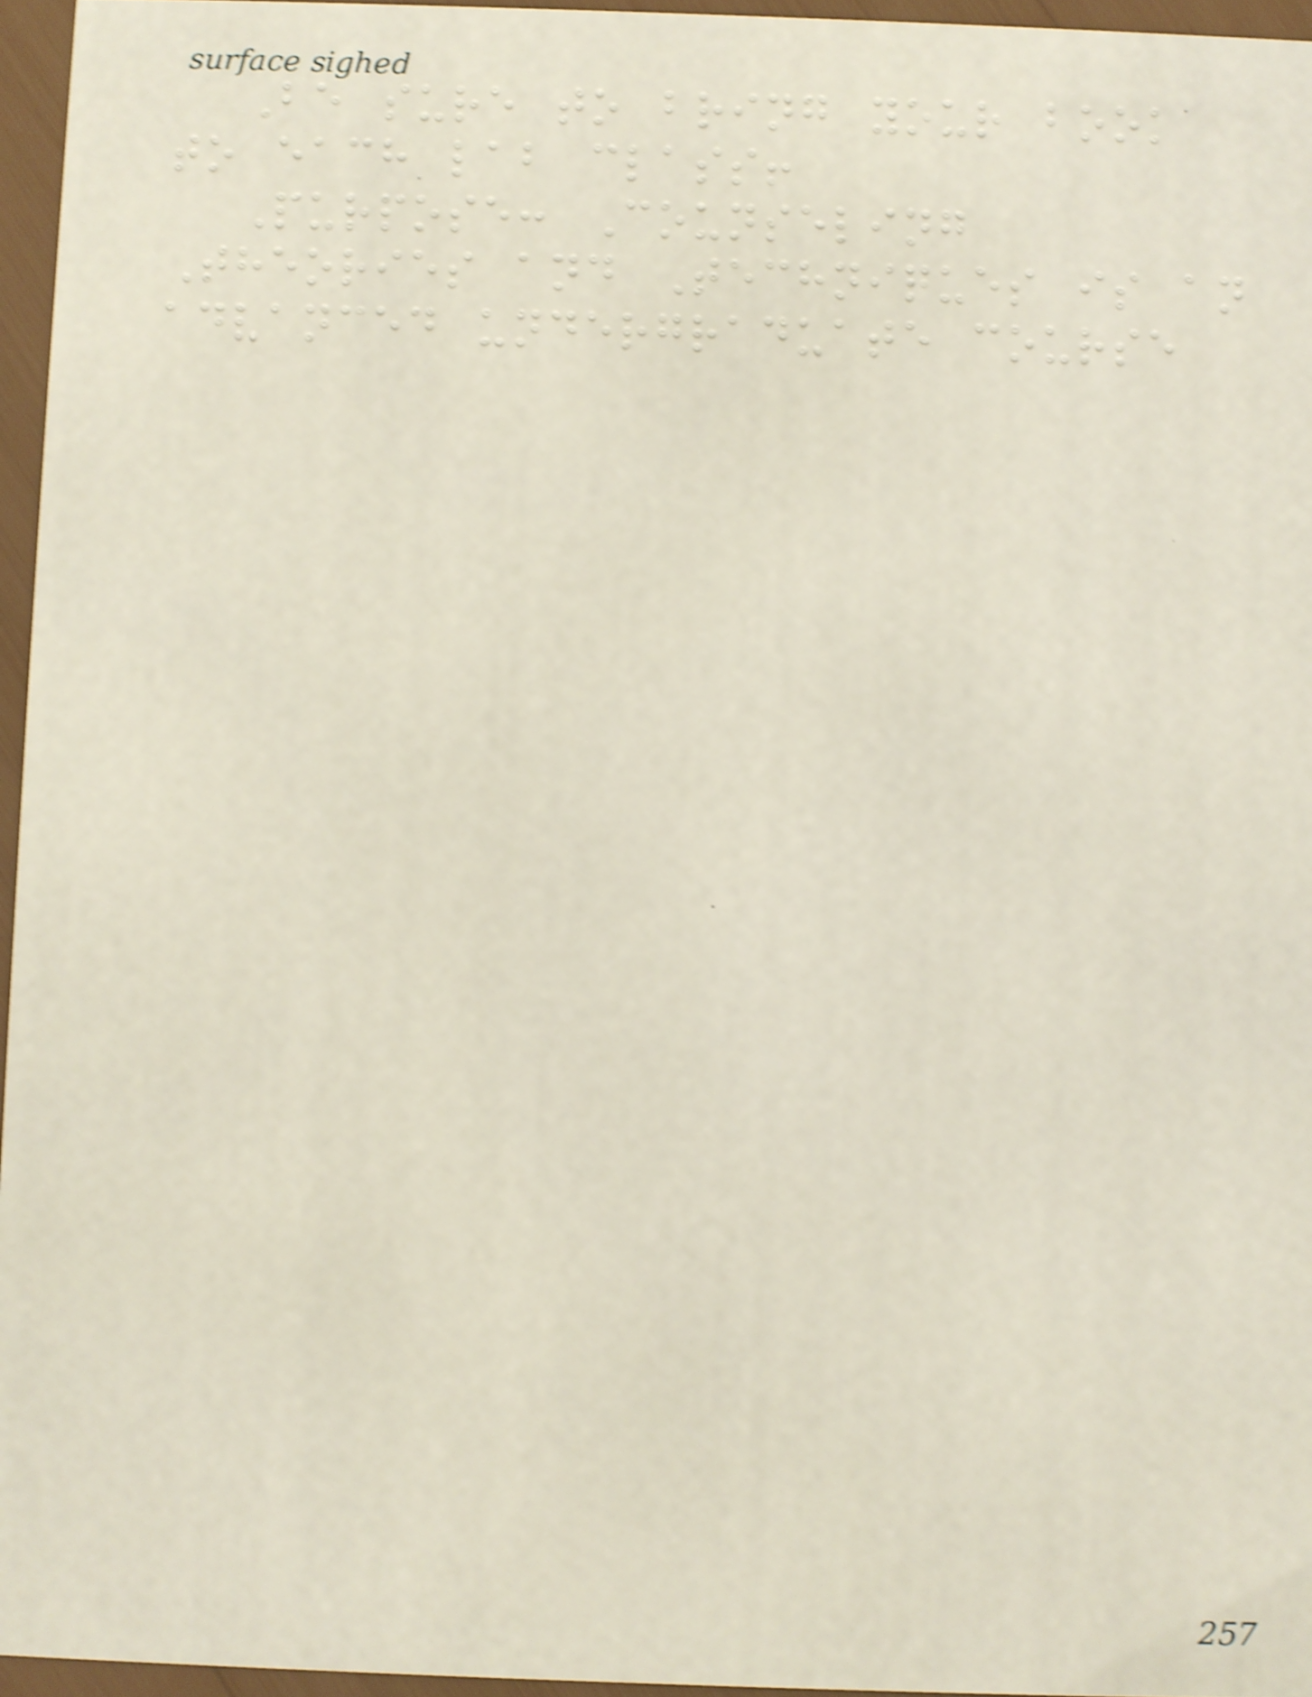Be sure to bring your book
to each lab class!
Purpose: Counseling
Theories and Techniques is an
advanced undergraduate course
